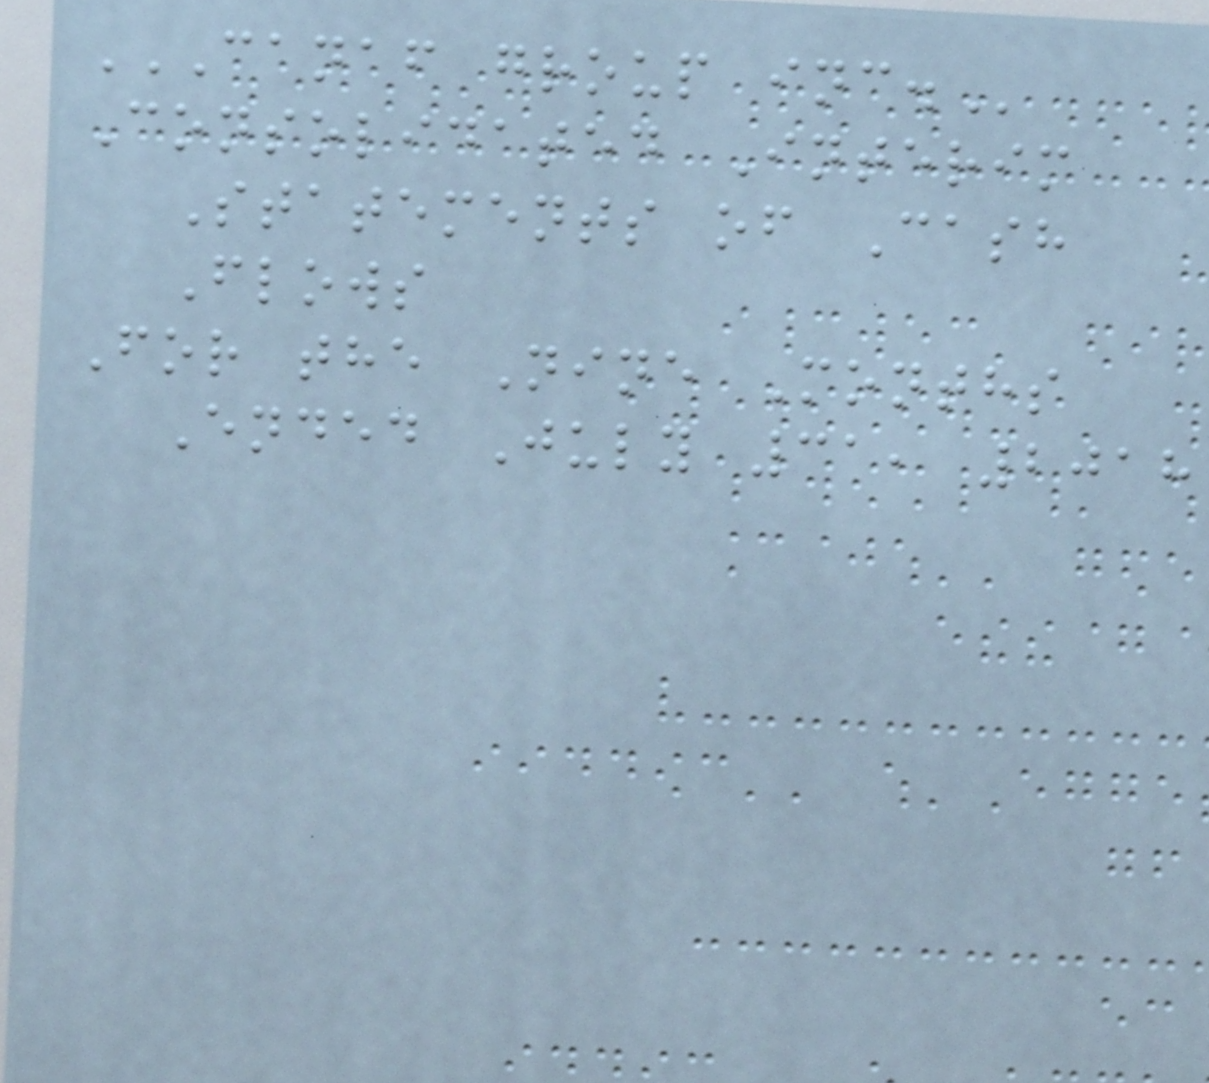CANAF GROUP INC.
Consolidated Interim
Statements of Cash
Flows
For the Nine Months
Ended July 31, 2018
